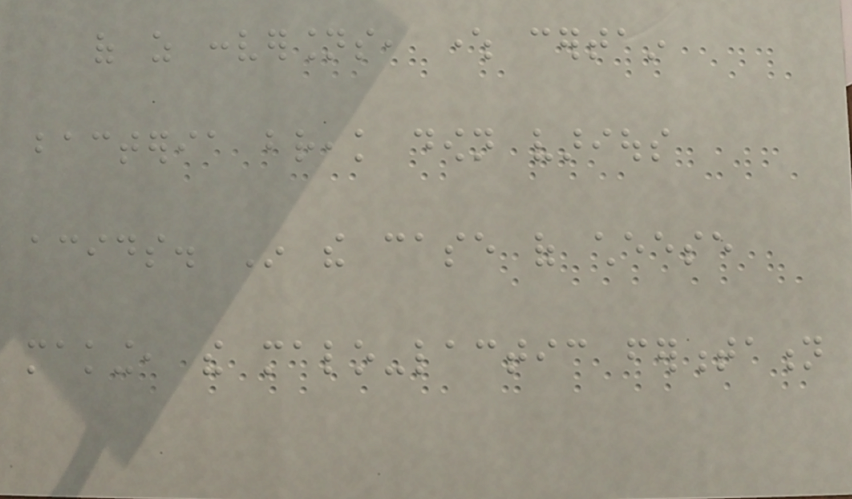of as conversions, where certain
bacteria break down various
acids. In the case of cheese
making, the malo-lactic fermentation
